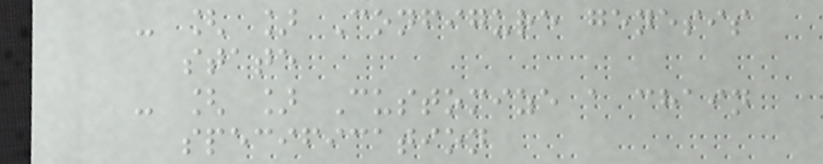- [ ] Configure genesis
state
- [ ] Customize a chain
specification
